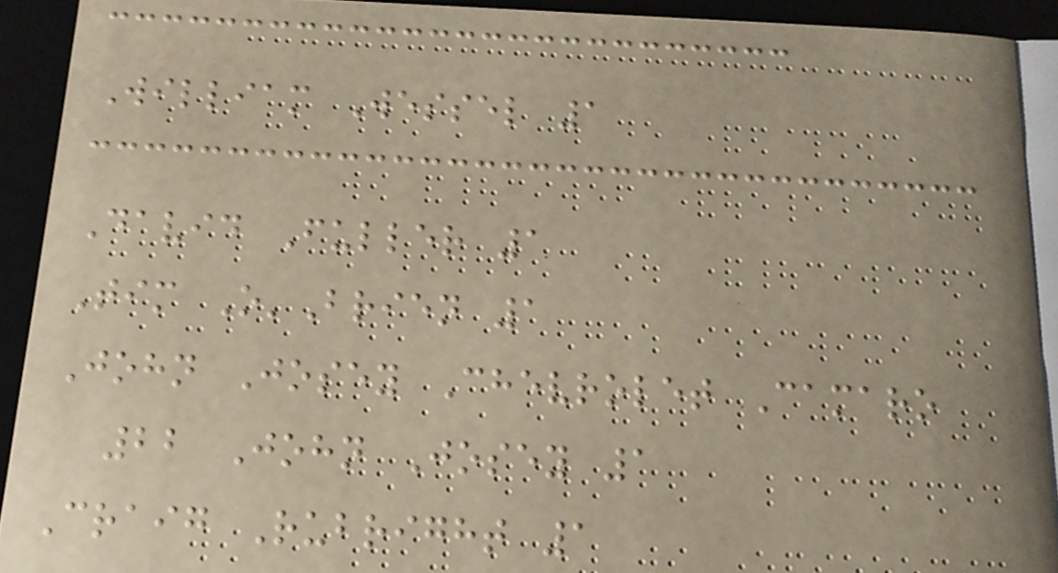William Wessel 1
David Fuller 1
Tim O'Brien 1
John Josey Chevrolet Camaro
22 John Josey 1
Craig Rubright 1
